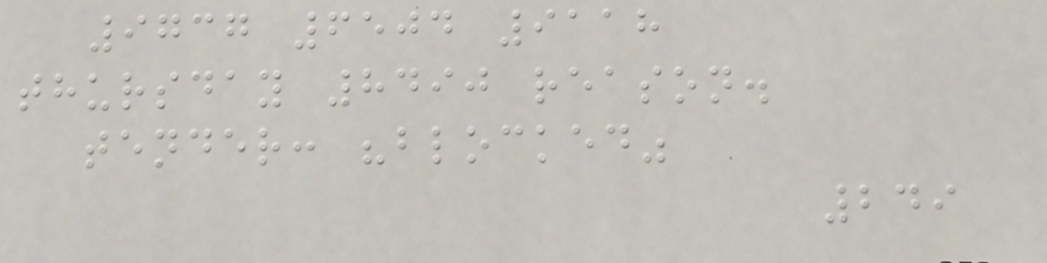9737 6504 9118
thursday 8490 reason.
tender: "blocked"
249
